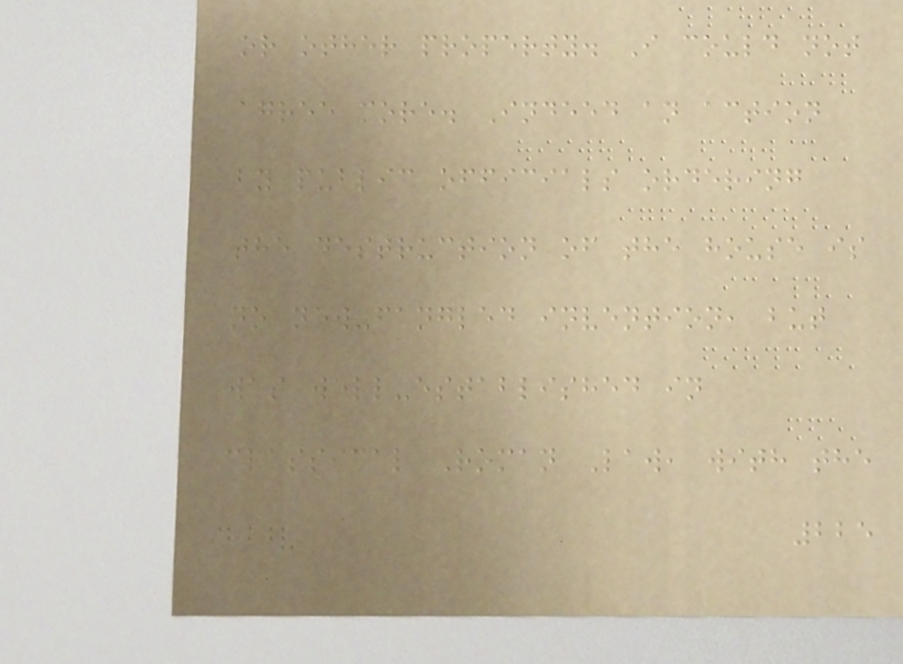or other property. I could not
agree more. Indeed an action
by public officials ordering
the destruction of the house is
no new-fangled invention, but
was well-established in
classical Roman Law, with the
225
